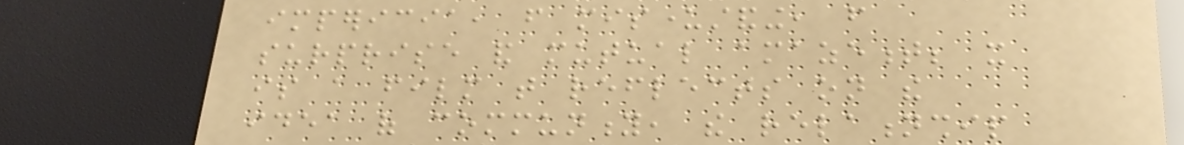impericia, from misunderstanding, from
surprise and mutual amazement; it
is a film that reflects on the
idea of community, the relationship
